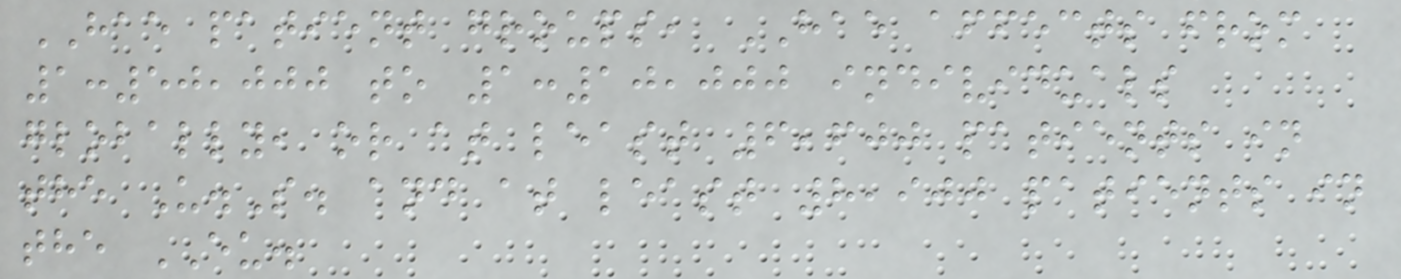HAE patient groups, HAE affects from
1:50,000 to 1:10,000 individuals
globally, or at least 6,600 patients in
the U.S. and at least 8,900 patients in
the EU.
